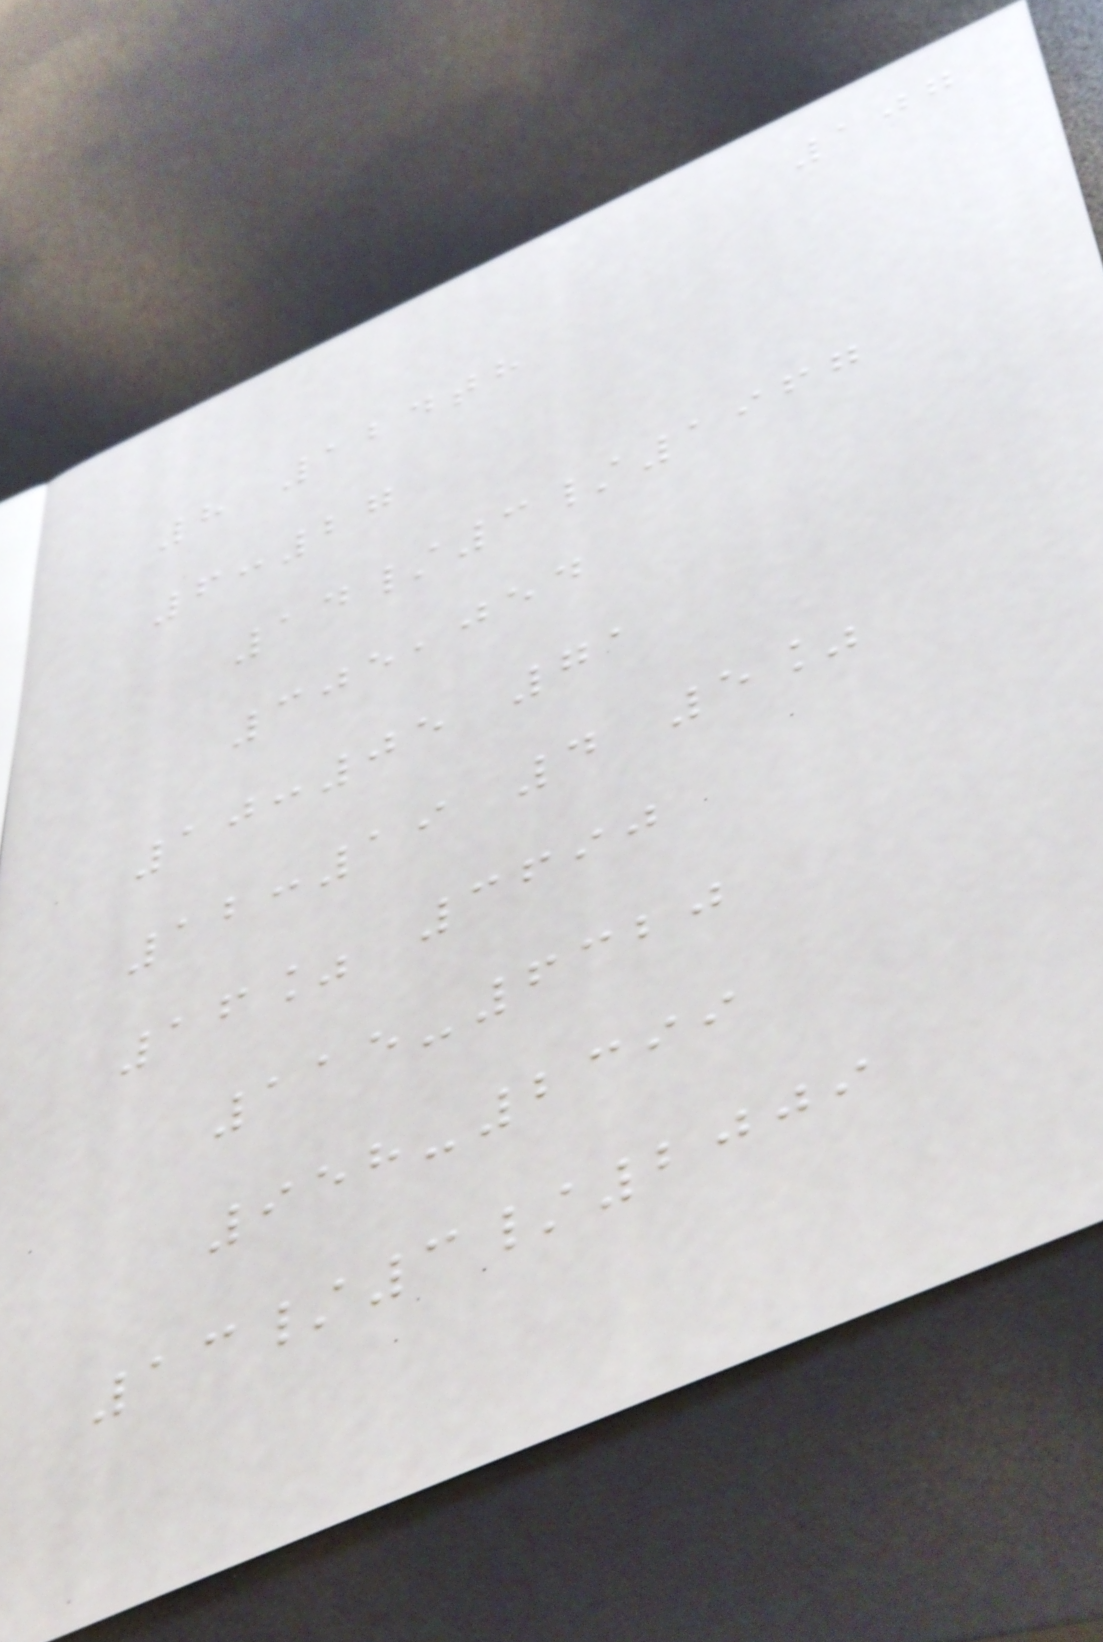107
8 124th
6:27
14/3/1967
305,054
10:05 71
12:19 4 5%
16% 3690
115-6320
958-2399
13/3/2009
